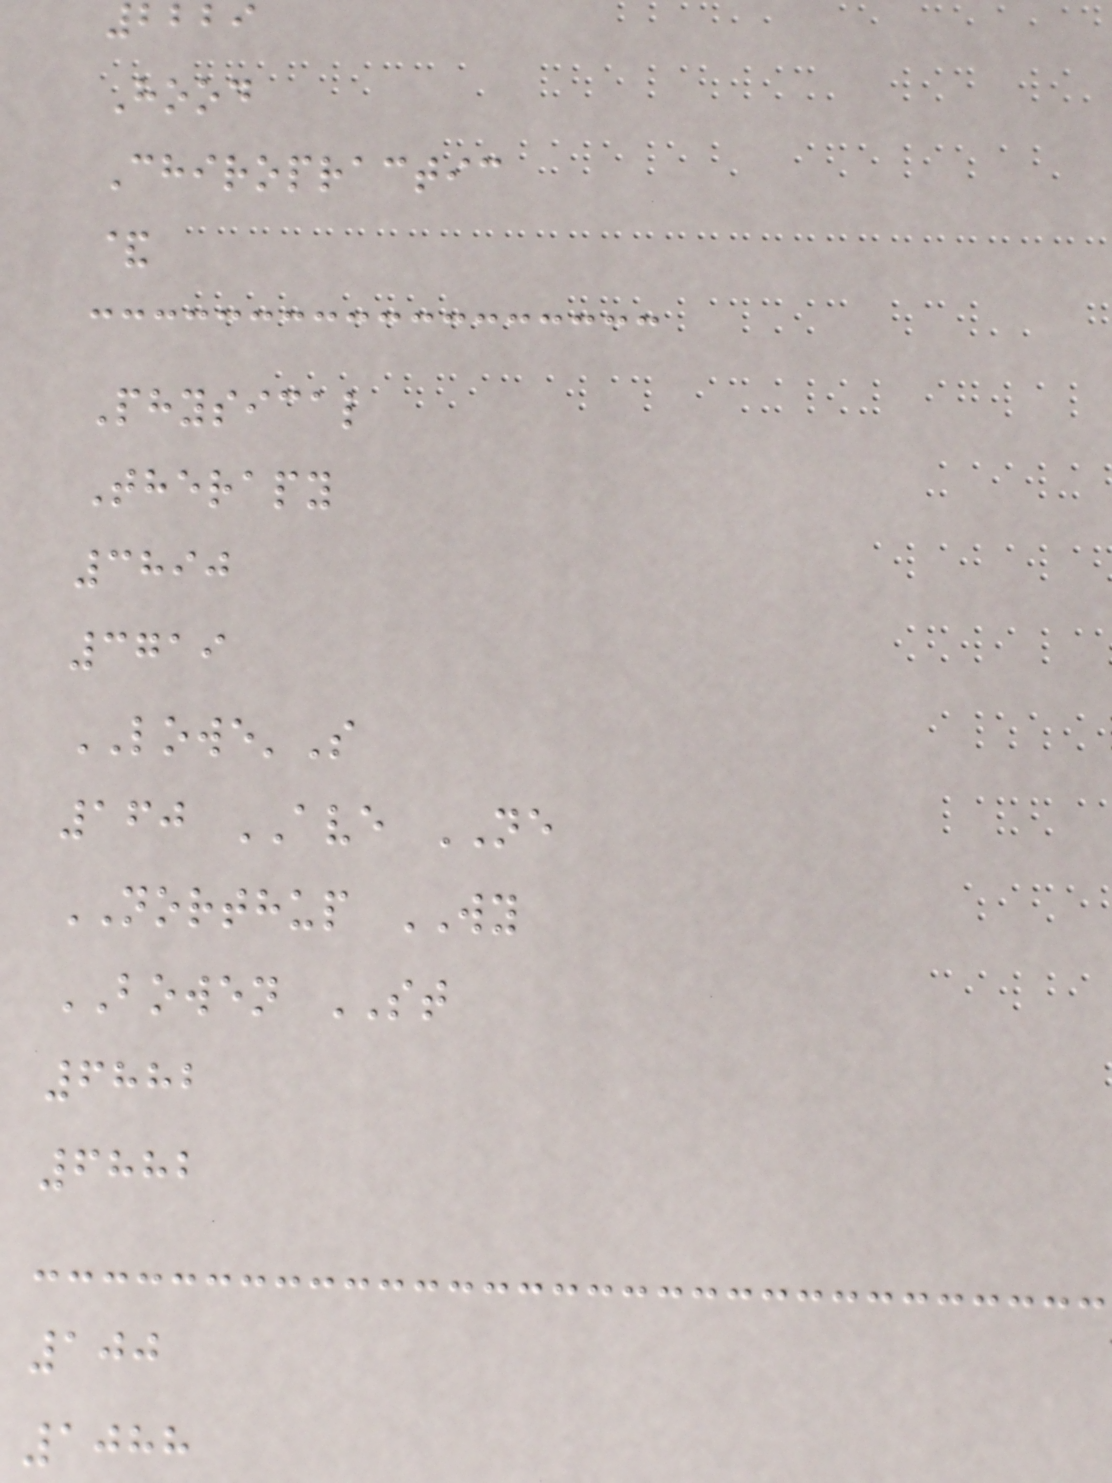2229
Hood
Chiropractic
&
Physical
Therapy
3890
3719
LOWE'S
160 AVE NE
NORTHUP WY
BOWEN ST
6882
6882
100
1088
